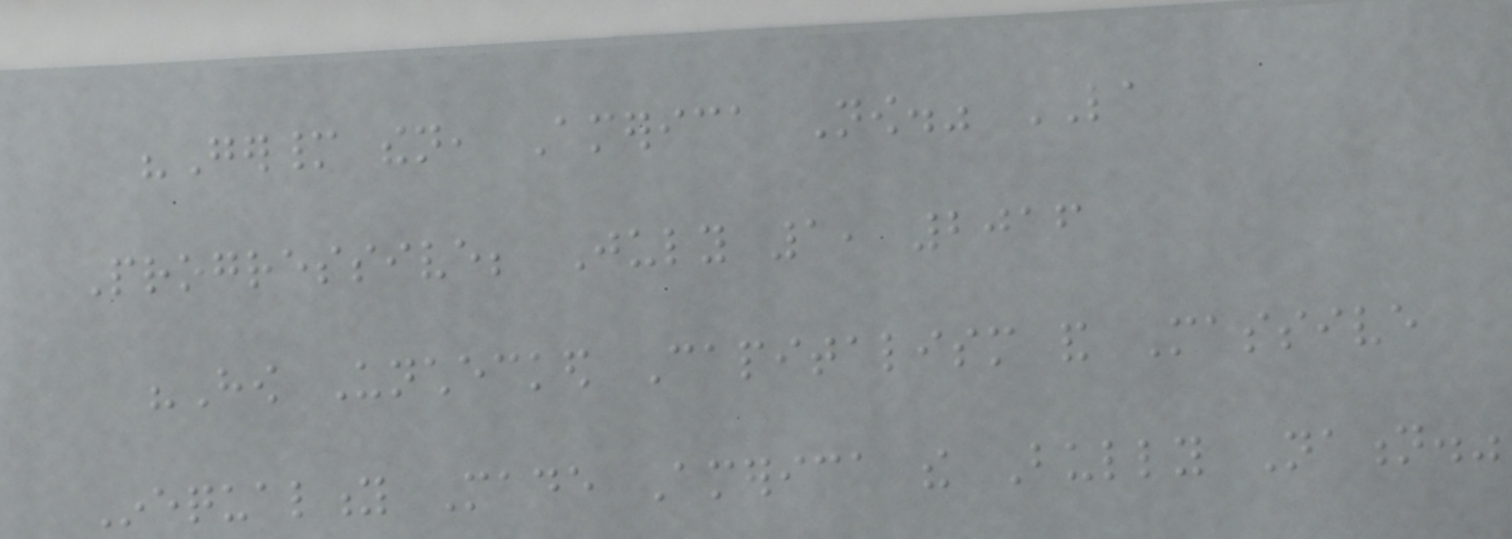"Germany then, America Now." LA
Progressive; July 1, 2016
"How Unchecked Capitalism and Massive
Inequality Made America the Bully Nation."
